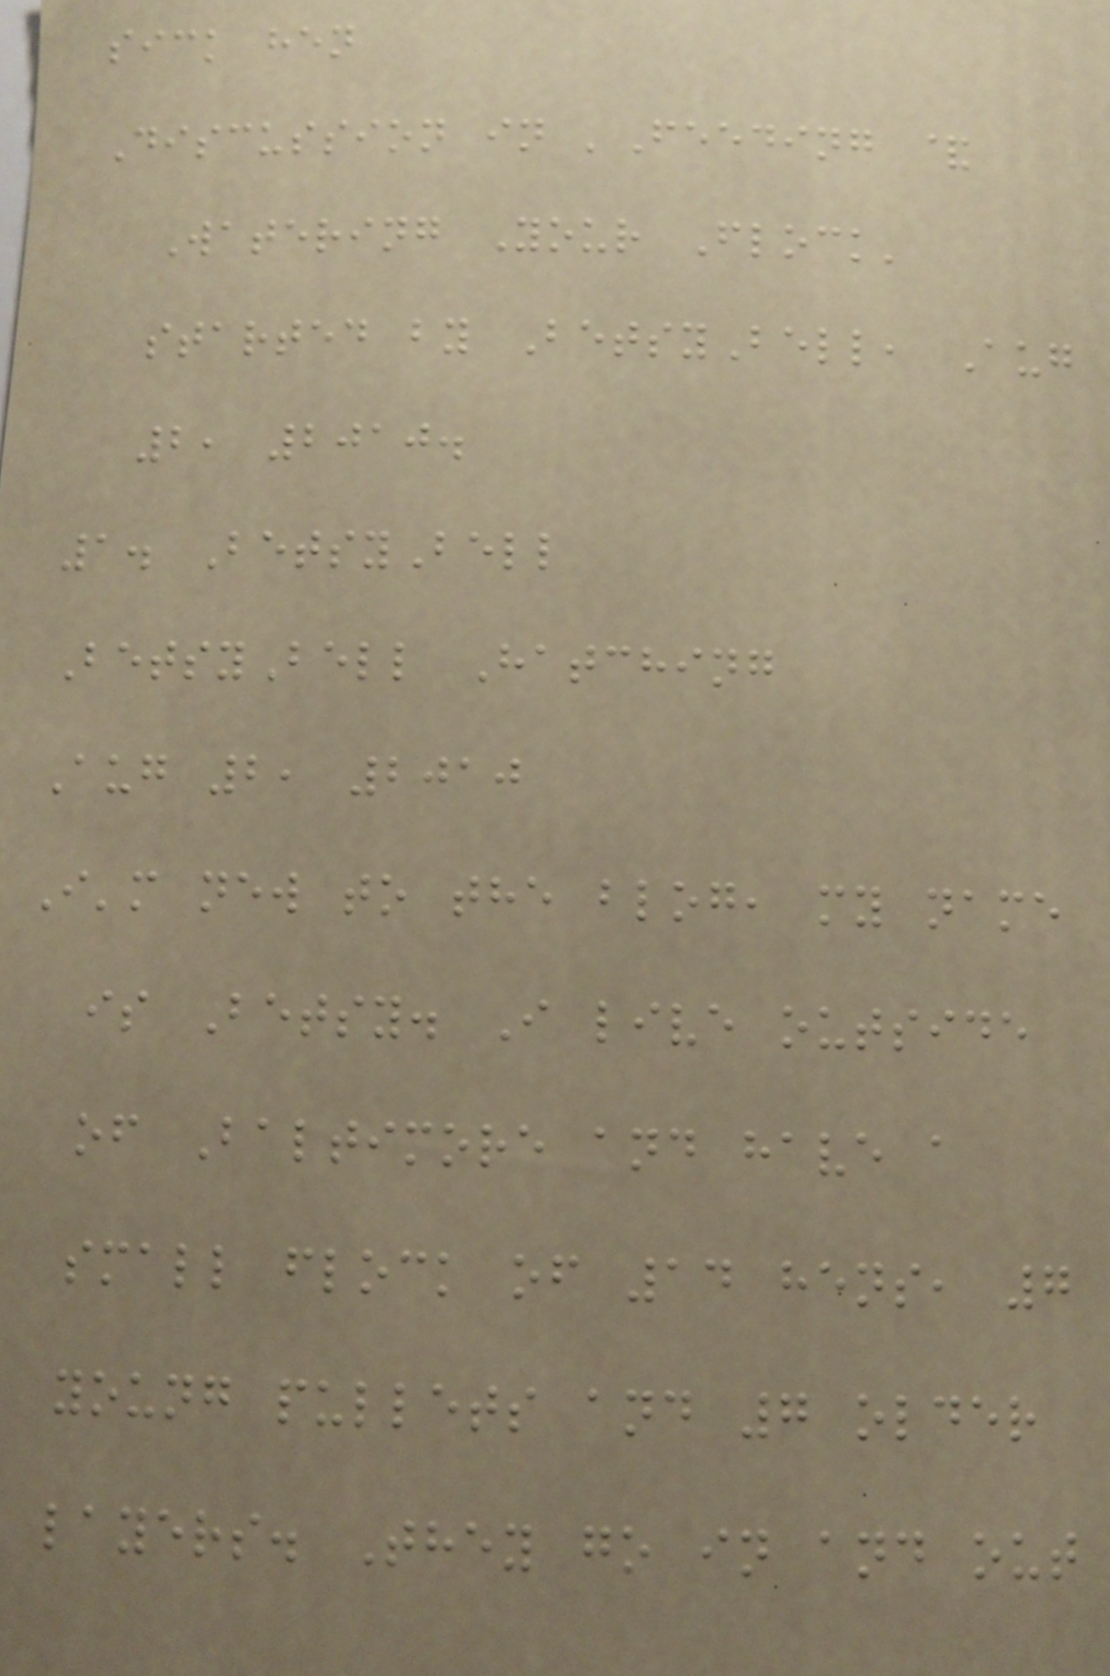sick hen
Discussion in 'Feeding &
Watering Your Flock'
started by BetsyBell, Aug
2, 2010.
1. BetsyBell
BetsyBell Hatching
Aug 2, 2010
I'm new to the blog, my name
is Betsy. I live outside
of Baltimore and have a
small flock of 14 hens, 7
young pullets and 7 older
layers. They go in and out
